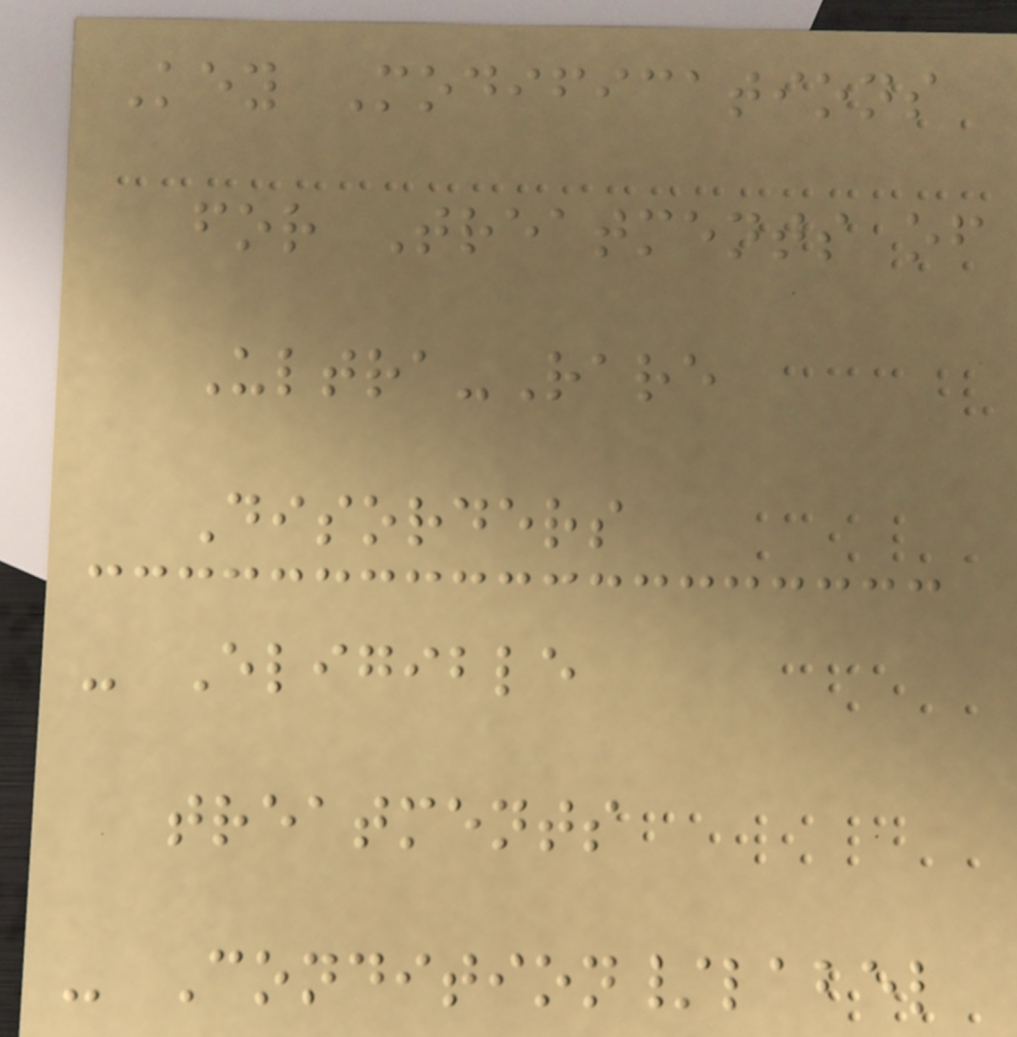Key Modifications
for Treatments of
Ultra-Rare
Disorders
- Eligible
treatments
- Condition/label
